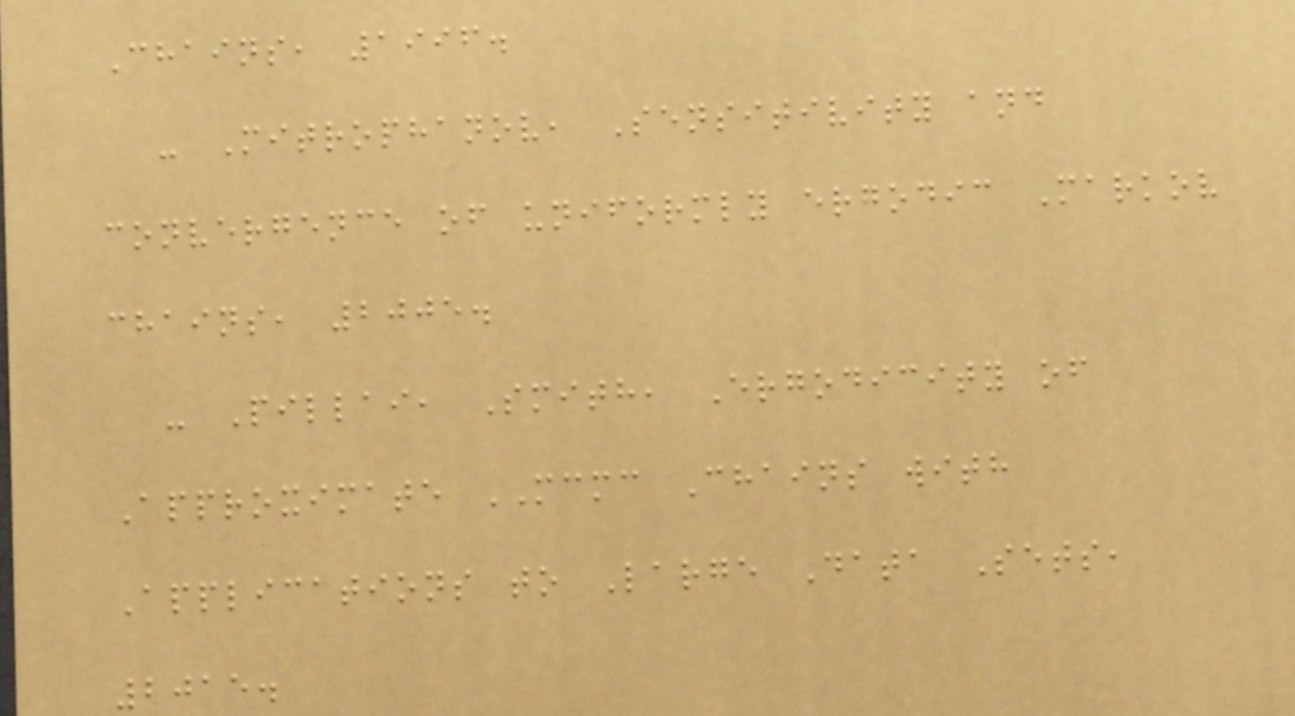Chains, 1996.
- Mitrophanov, Sensitivity and
convergence of uniformly ergodic Markov
chains, 2005.
- Pillai, Smith, Ergodicity of
Approximate MCMC Chains with
Applications to Large Data Sets,
2015.
